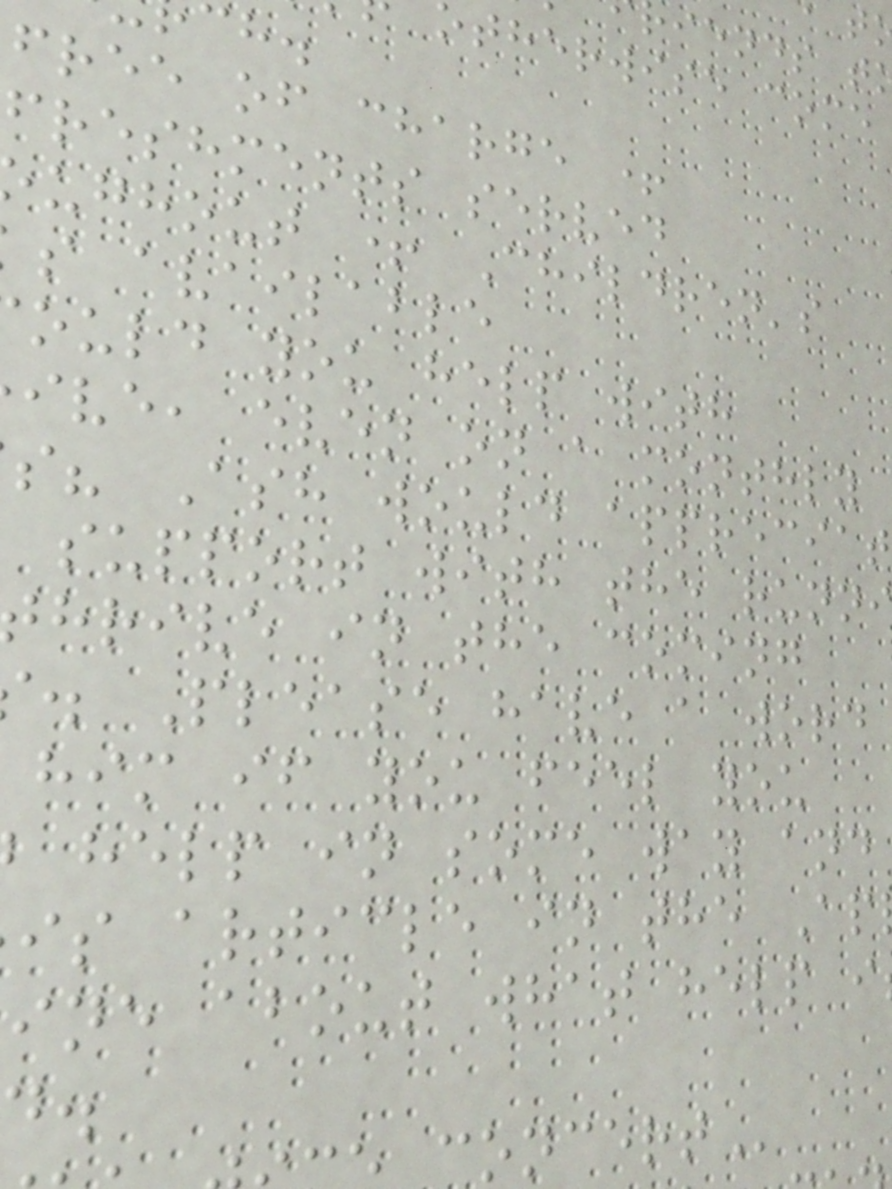iends t
therwise come
free of charge +
freshments served
ughout + Children's
s available
ould you help with
ive, even on a monthly
s? Ash would appreciat
support with the runn
hrive in the coming
. Please have a word
him if you feel you
help in some way and
is article in the Ap
ine about what help i
